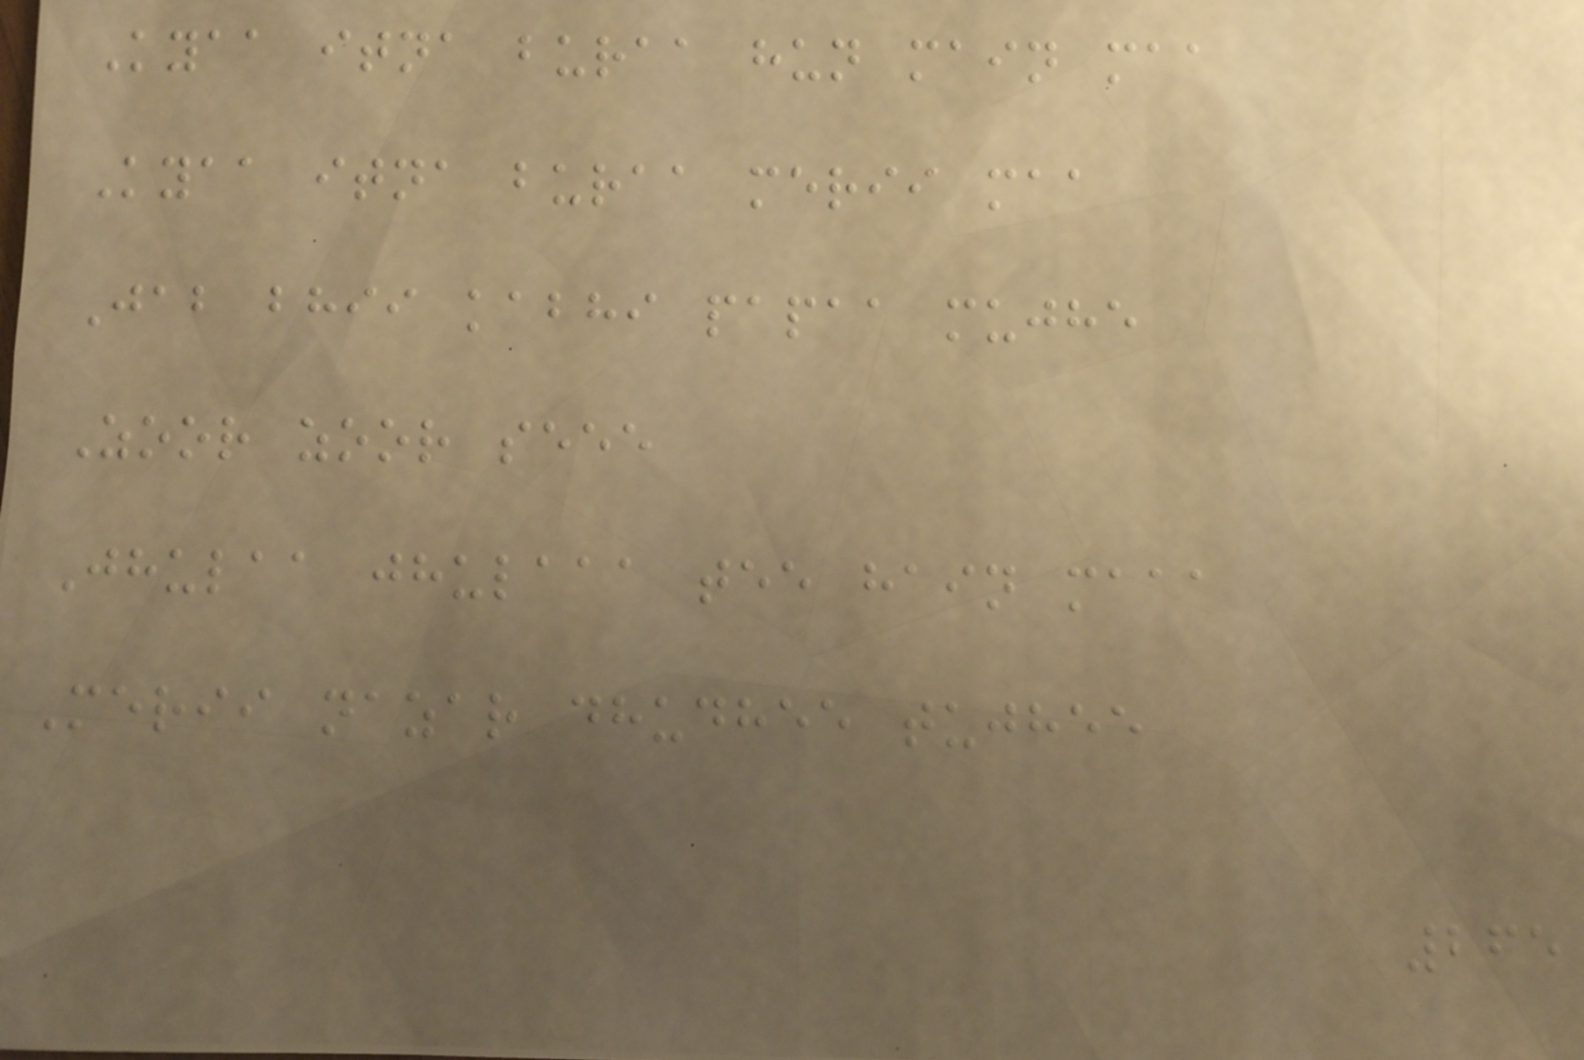Kyaa itna buraa hun main maa
Kyaa itna buraa merii maa
Jab bhii kabhi papaa mujhe
Zoor zoor seee
Jhulaa jhulaaa tee hain maaa
Merii nazar dhudhee tujhee
265
